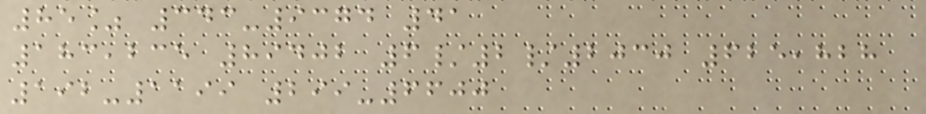85% 343-9374 41
183,235 89402 6/2/2030 625,828
192-1199 299-6600
